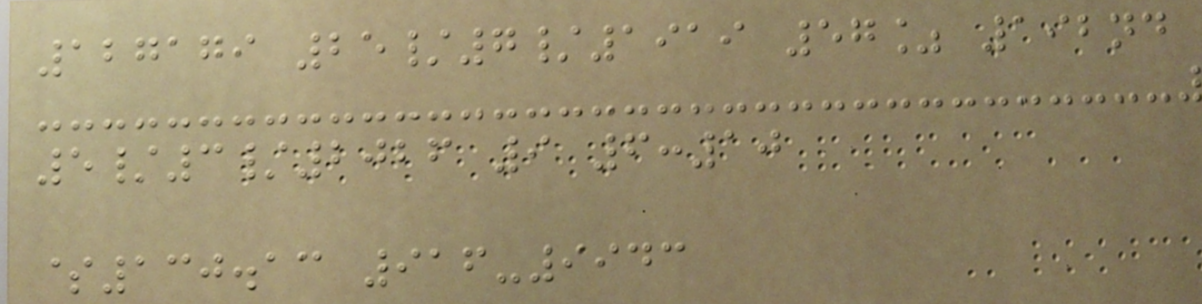127179 25/7/1919 57% 192nd
5/3/2026 9 6:10
$130.13 916-9943
